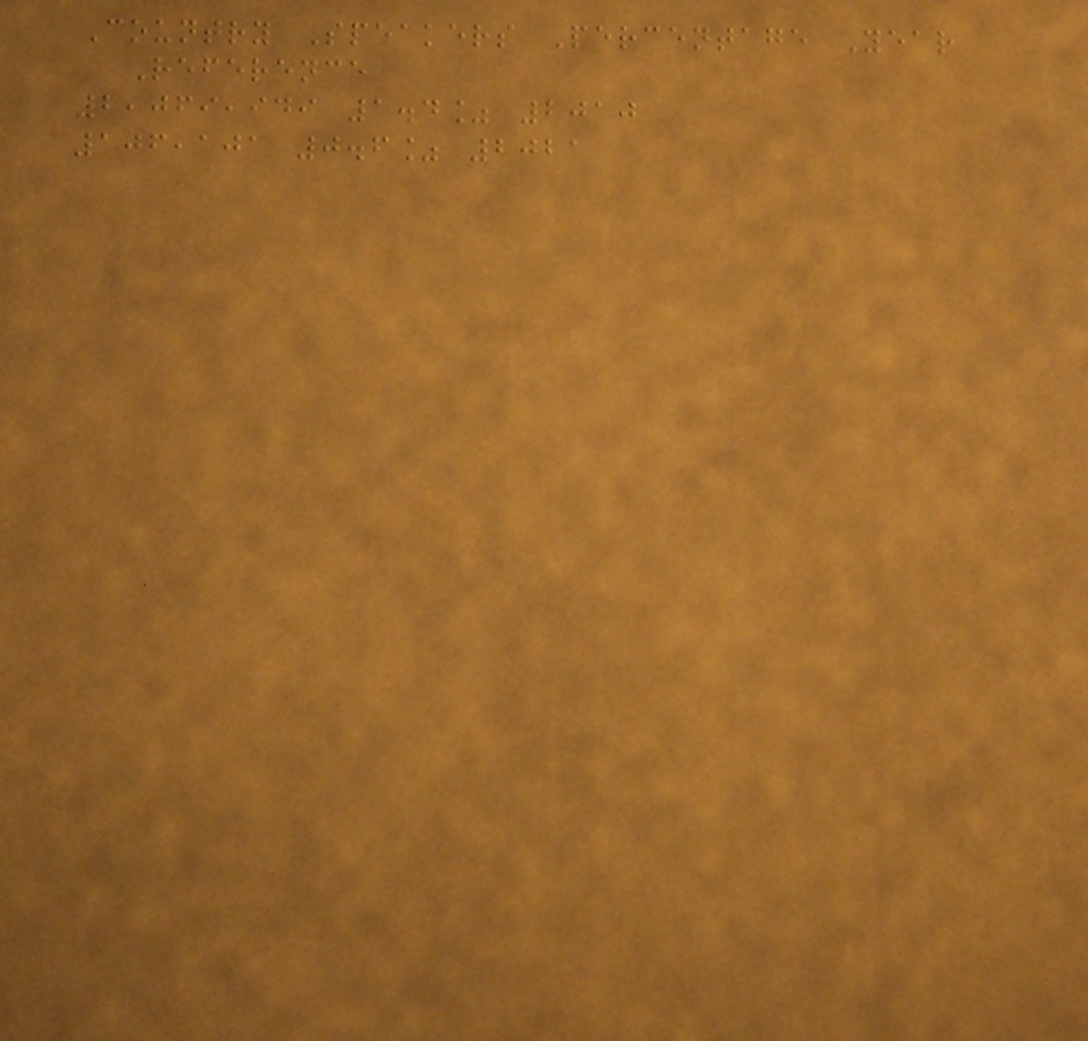Country Speakers Percentage Year
Reference
2,069,949 1.4% 2010
106,101 0.6% 2021
